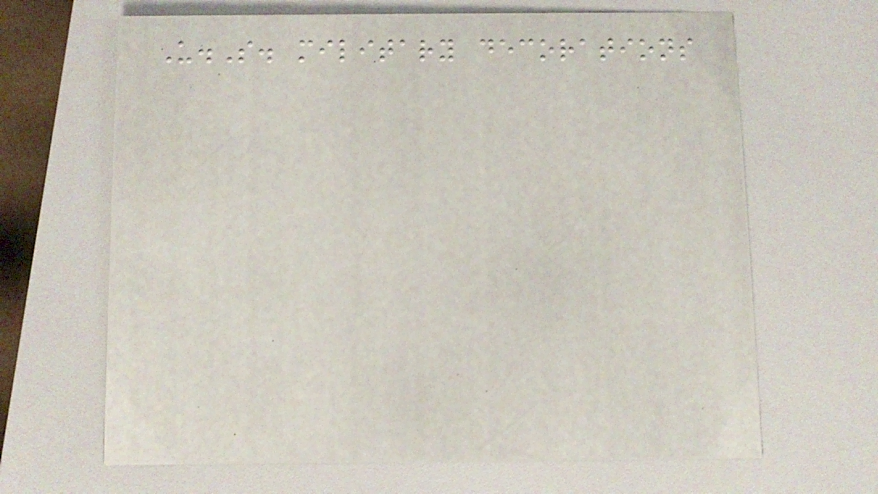U.S. military decorations
